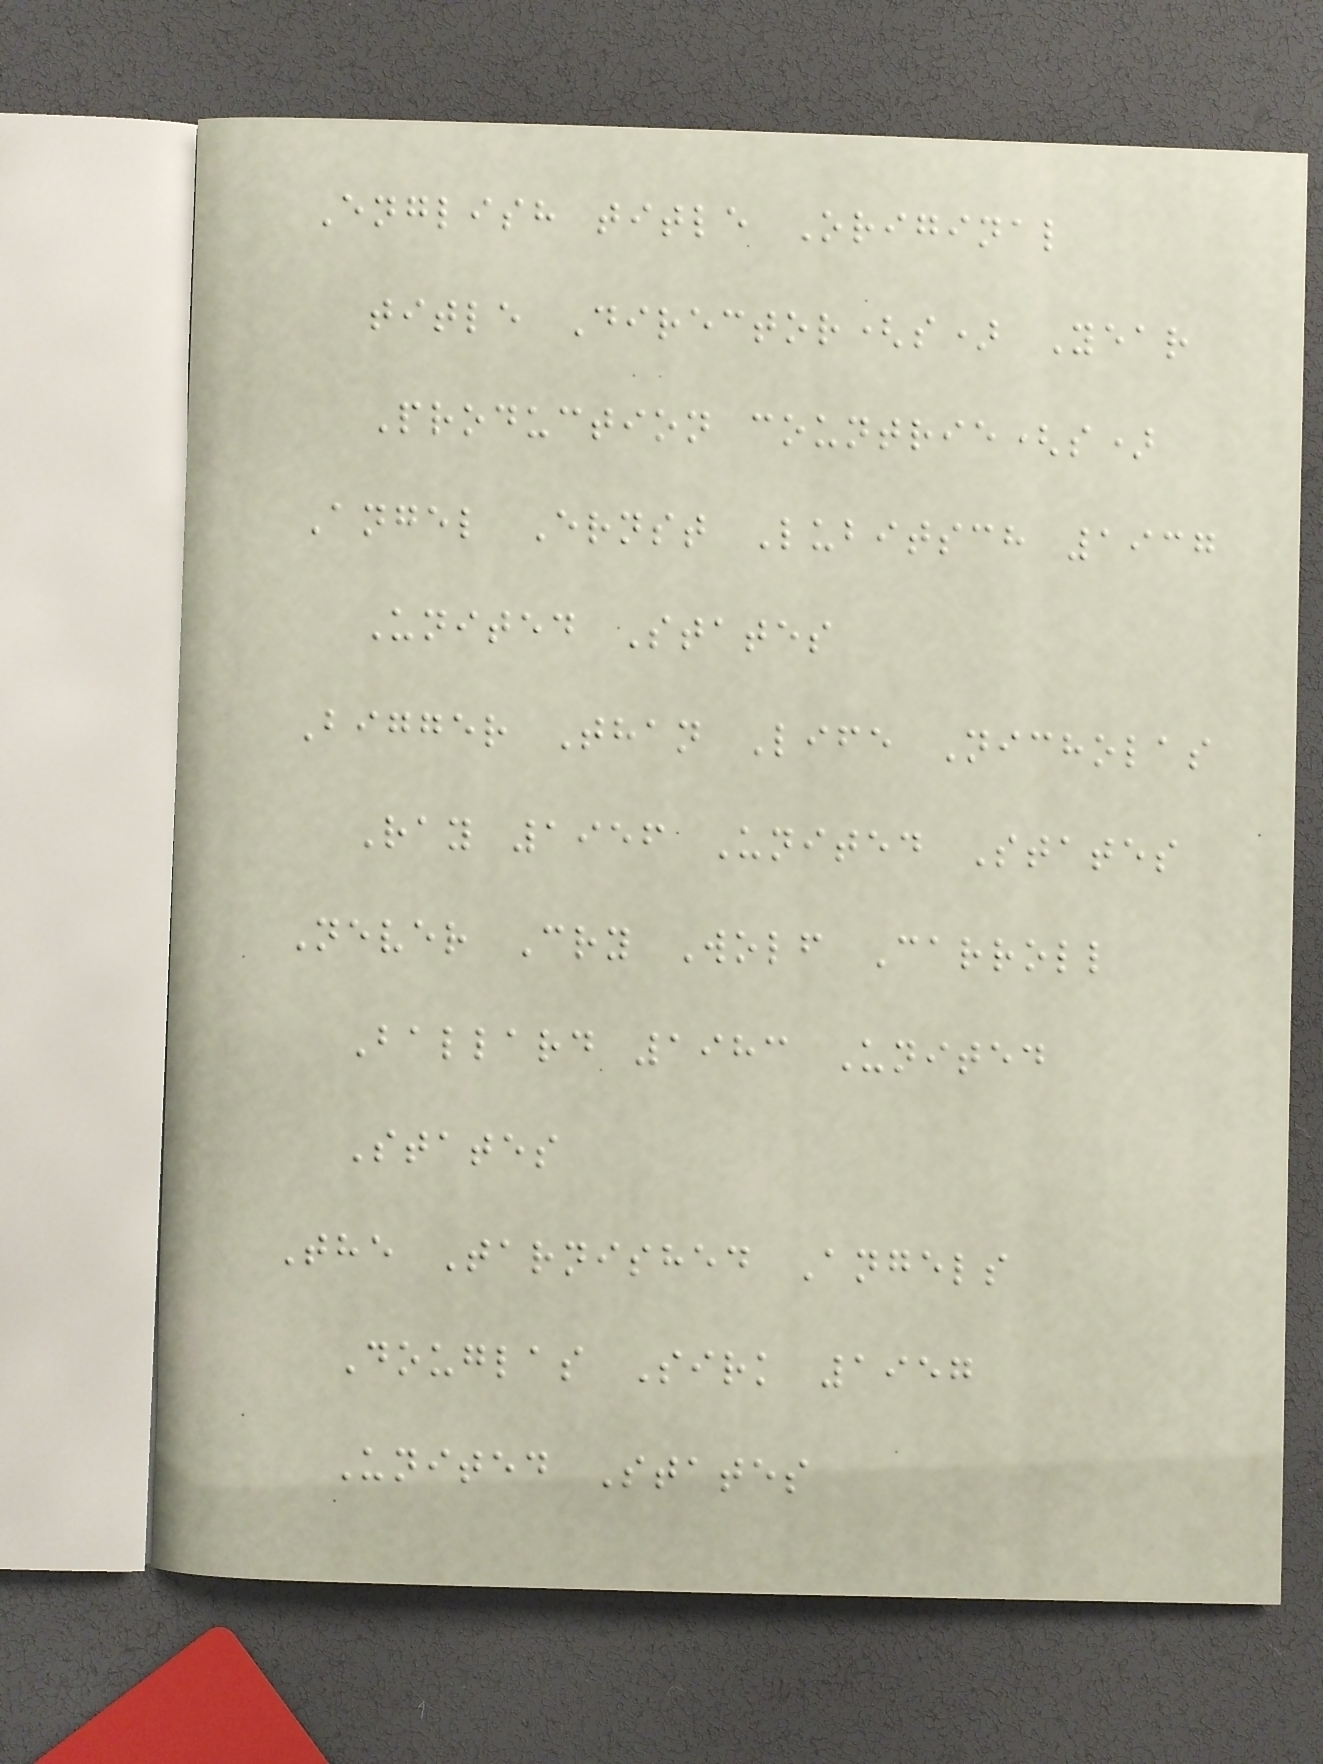English title Original
title Director(s) Year
Production countrie(s)
Angel Ernst Lubitsch 1937
United States
Bigger Than Life Nicholas
Ray 1956 United States
Never Cry Wolf Carroll
Ballard 1983 United
States
The Tarnished Angels
Douglas Sirk 1957
United States
